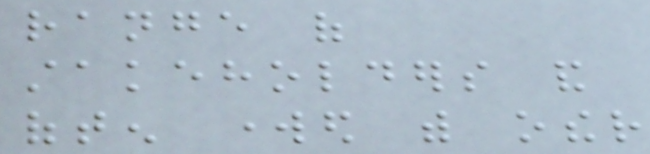range of
stakeholders and
often worked with other
